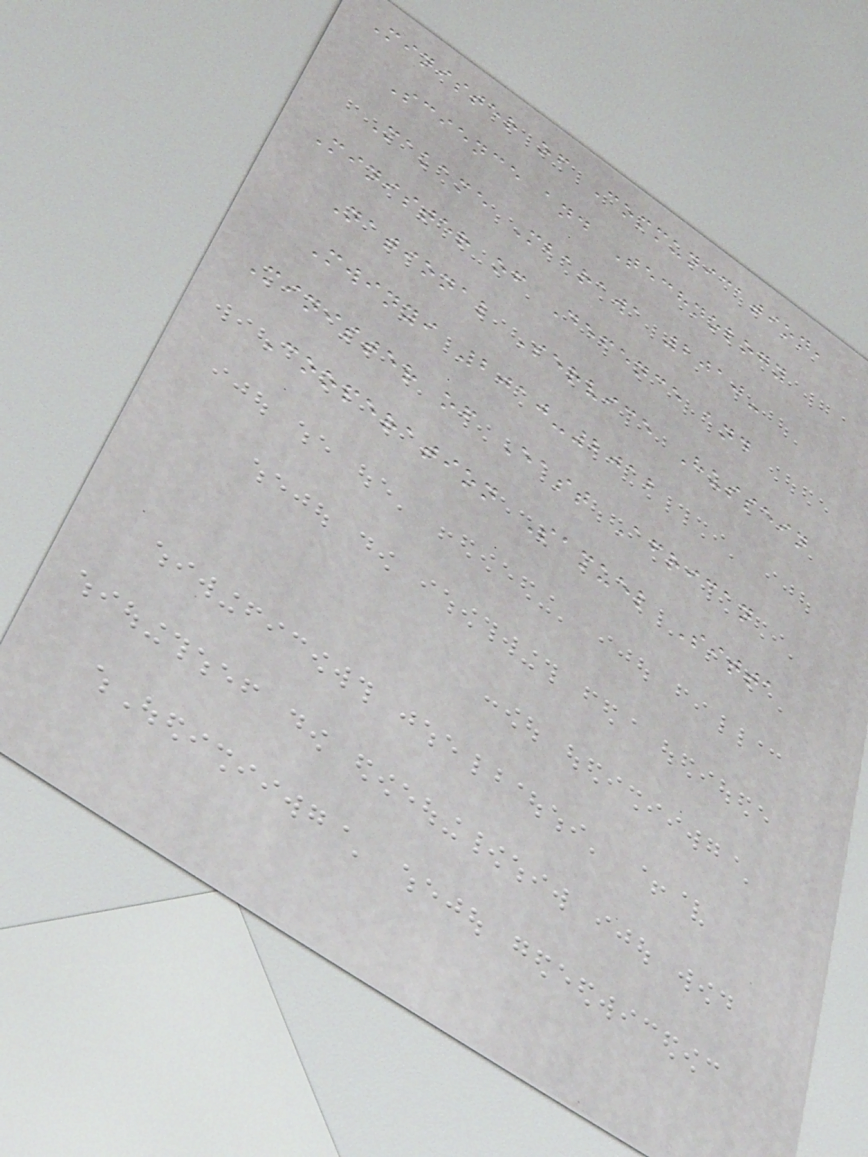Minister of Communication,
Science and Technology
Makame Mbarawa 2010-
Minister of Defence and
National Service Hussein
Mwinyi 2010-2012
Minister of East African
Cooperation Samuel Sitta
